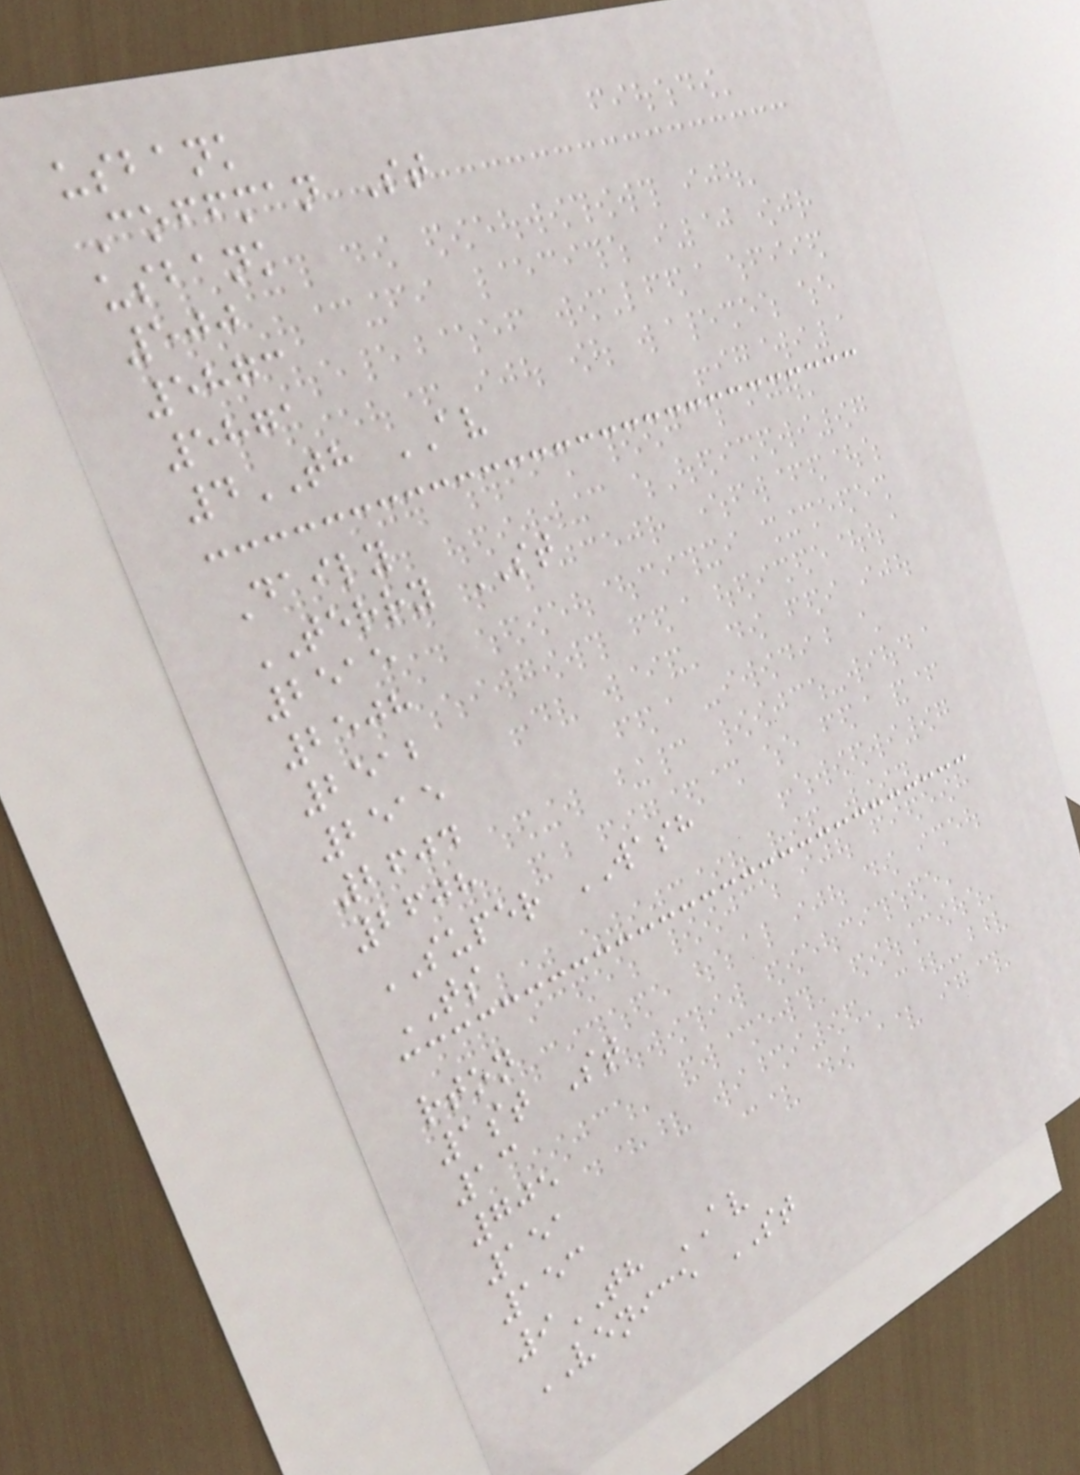usbank
Coffman St
usbank
500
5873
5871
4TH AV
Daily
TERRY ST
2515
2508
2512
2515
2604
2608
SUPER WASH
TS
rton
1st St
13
705
151
153
9TH AV
VENICE ST
